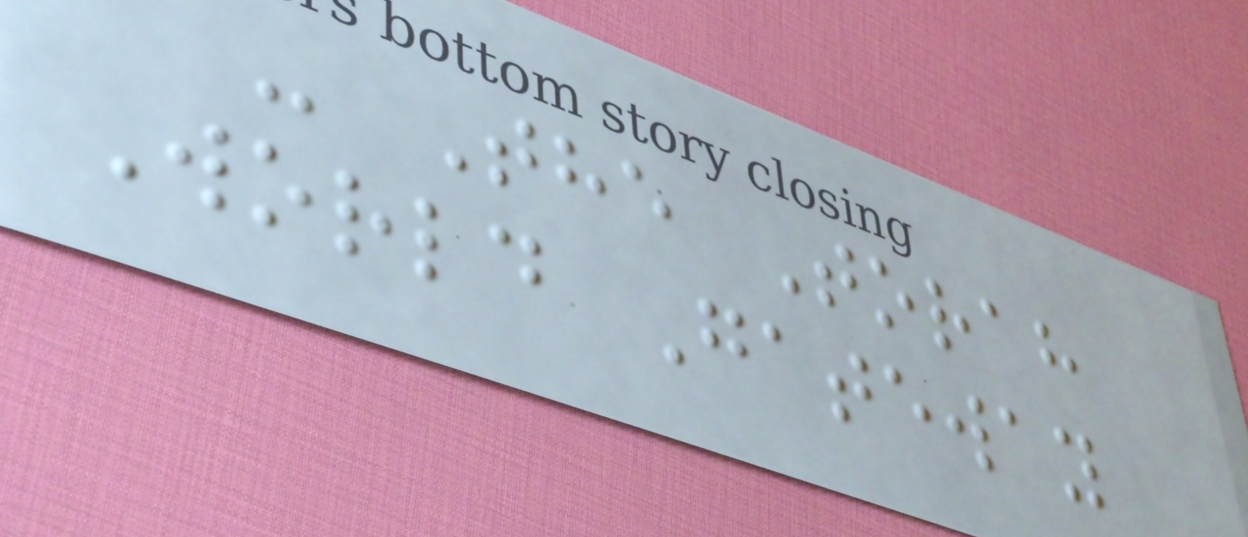- The Torah
World Gateway
